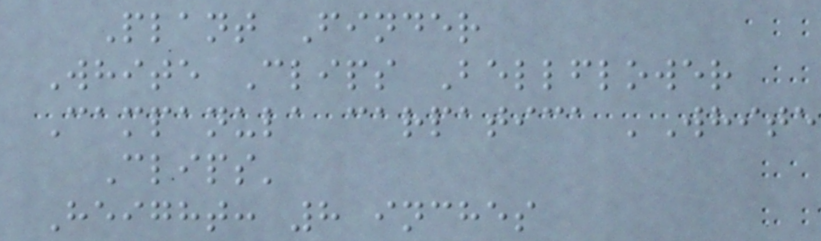Plant Finder
White Clips Bellflower
Campanula carpatica 'White
Clips'
Height: 8 inches
